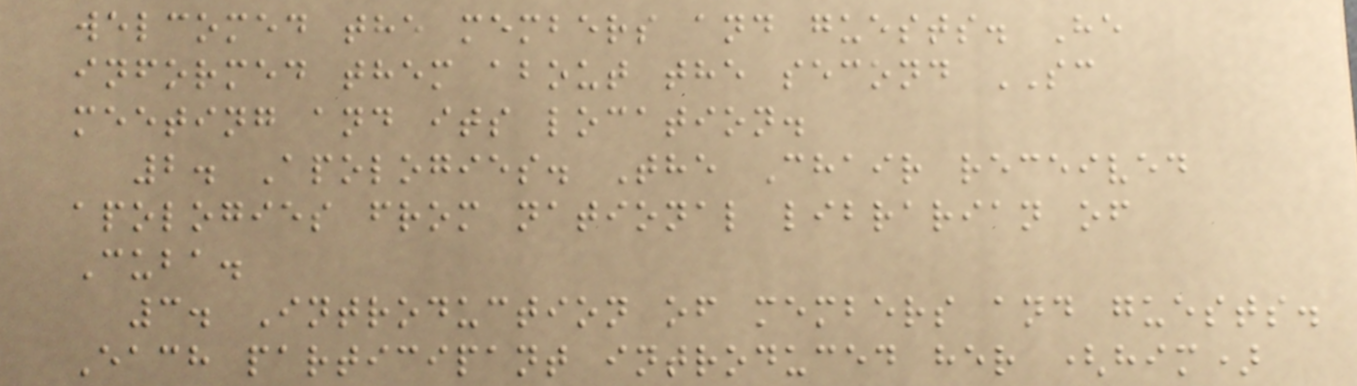welcomed the members and guests. He
informed them about the second SC
meeting and its location.
2. Apologies. The Chair received
apologies from national librarian of
Cuba.
3. Introduction of members and guests.
Each participant introduced her (him)
